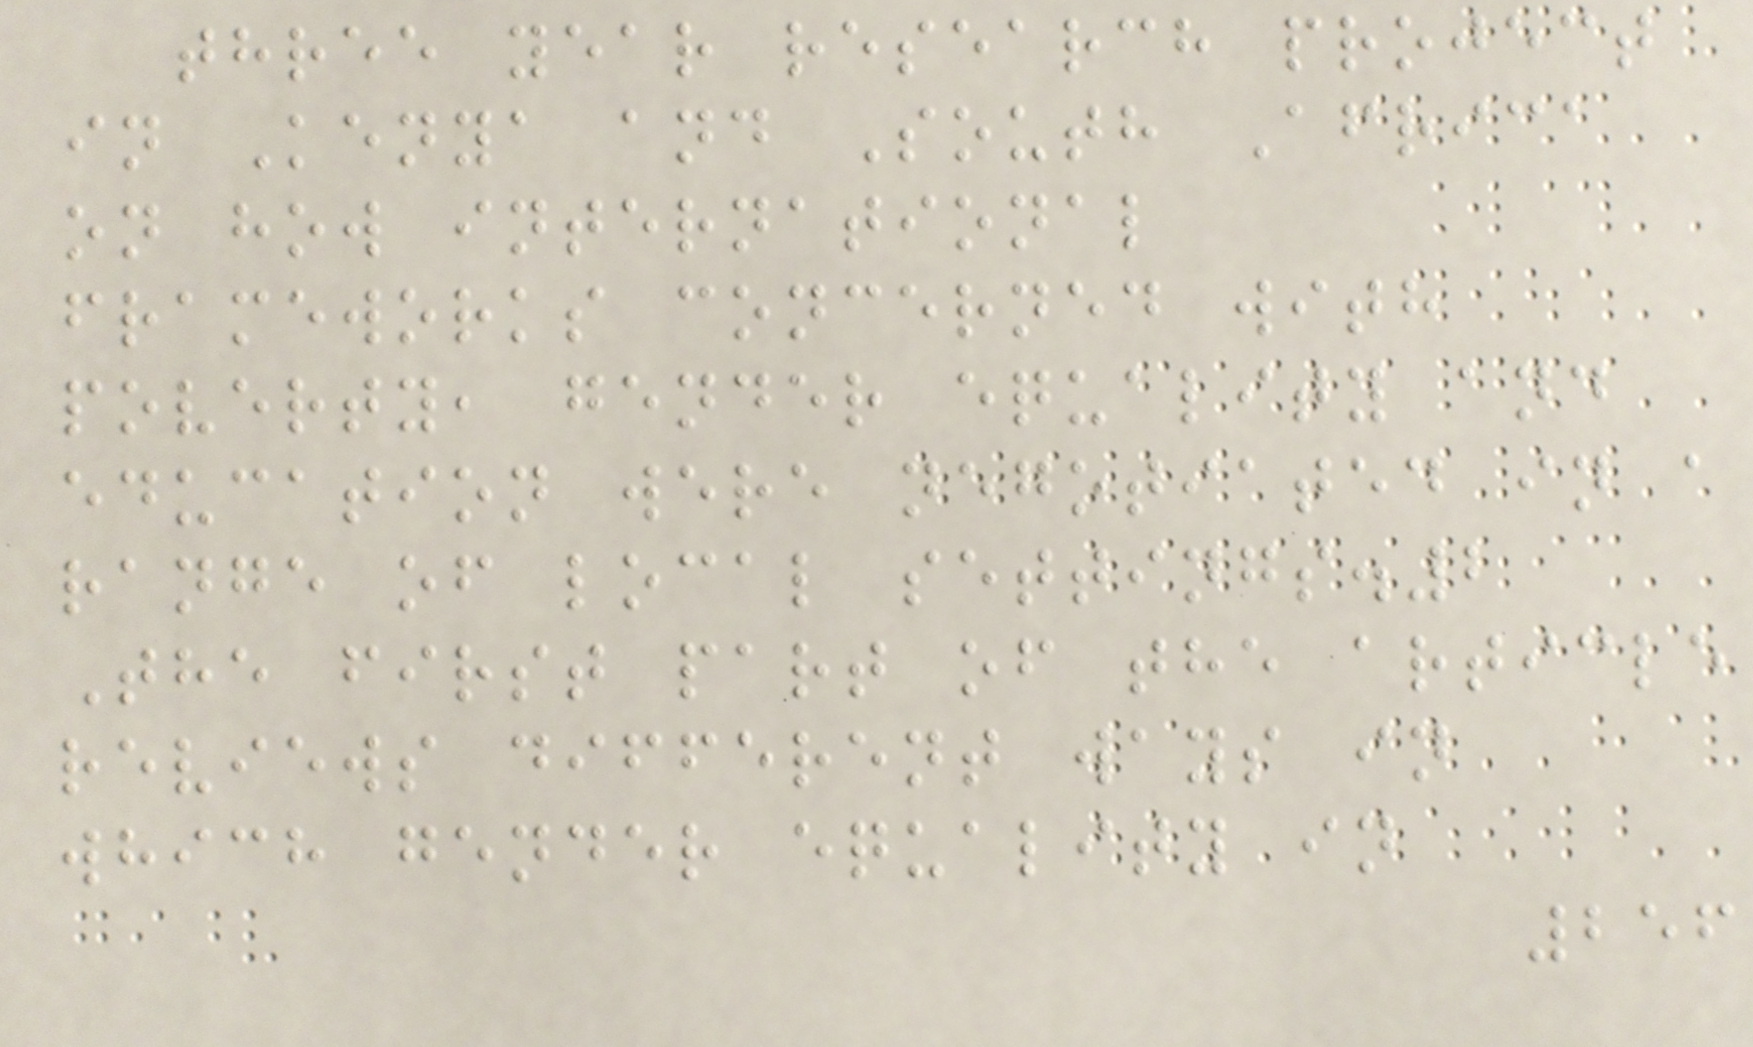three year research project
in Kenya and South Africa
on how international
frameworks concerned with
poverty, gender equality and
education were negotiated in a
range of local settings.2
The first part of the article
reviews different ways in
which gender equality in
256
